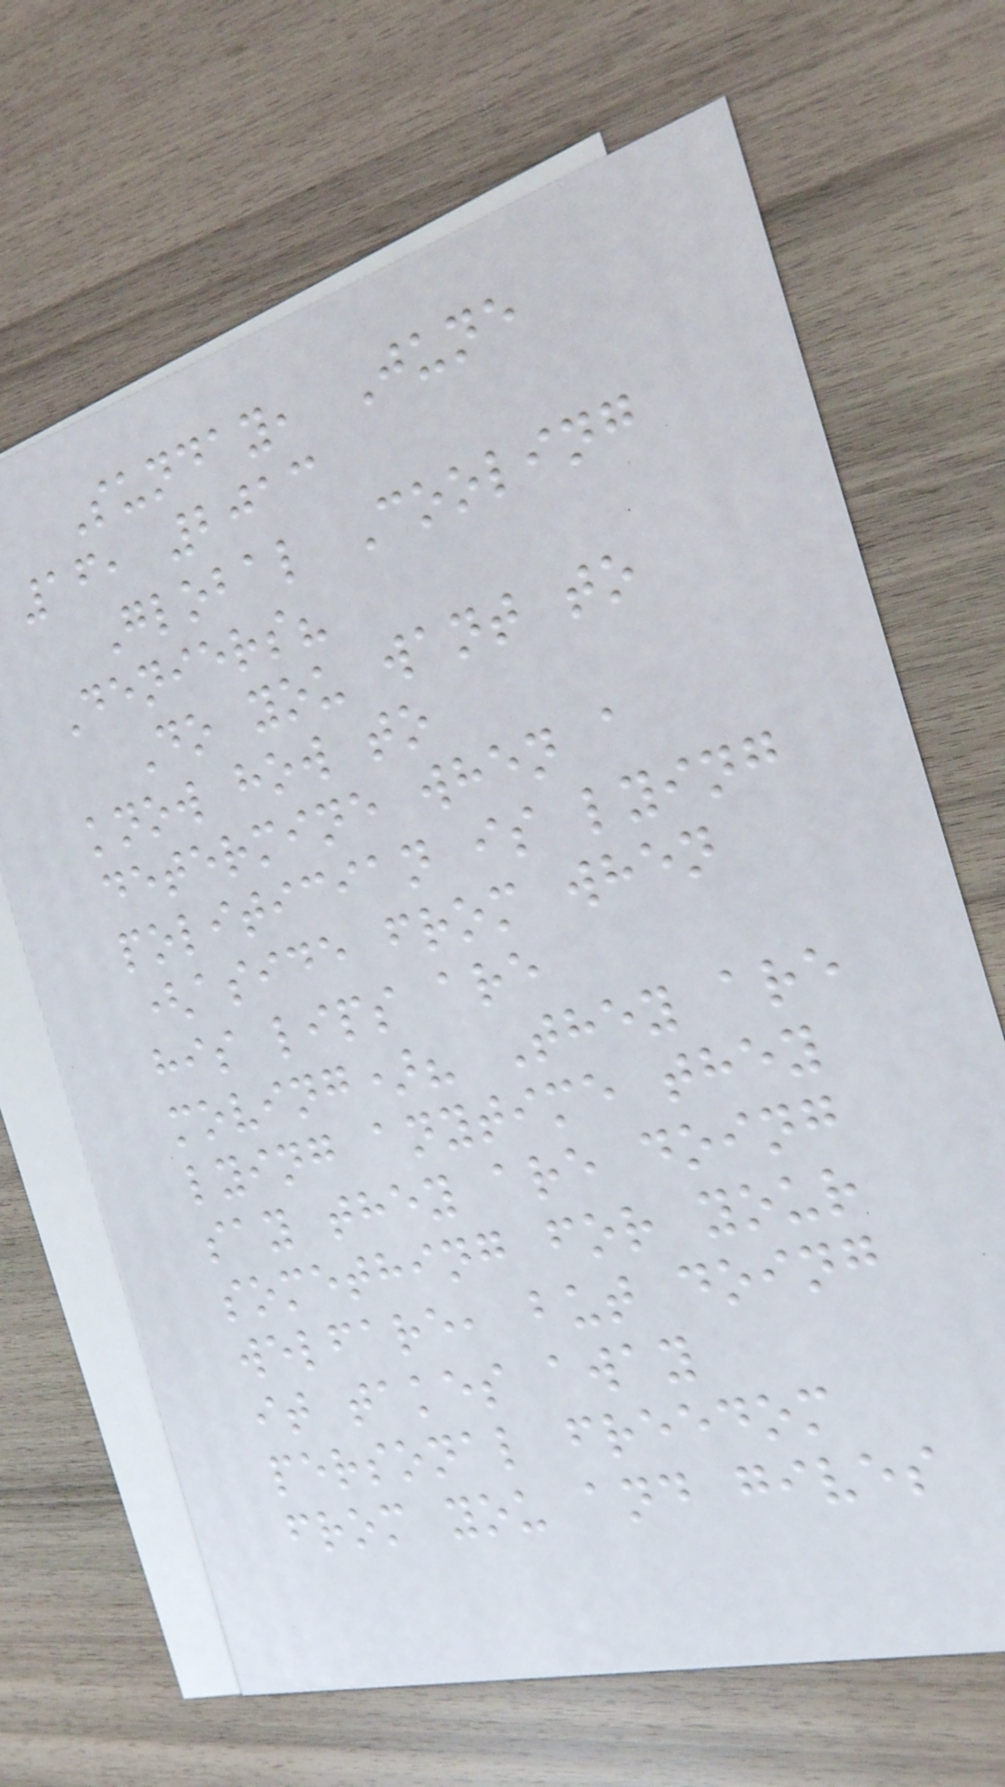Sunday, June
16, 2013
Global Cooling
Deniers?
Do you want to
know how to
determine when a
politician is lying
(aside from when
his lips are
moving)? They are
lying anytime they
say they are doing
something for your
welfare, but doing
it takes away
personal freedom
from you and gives
